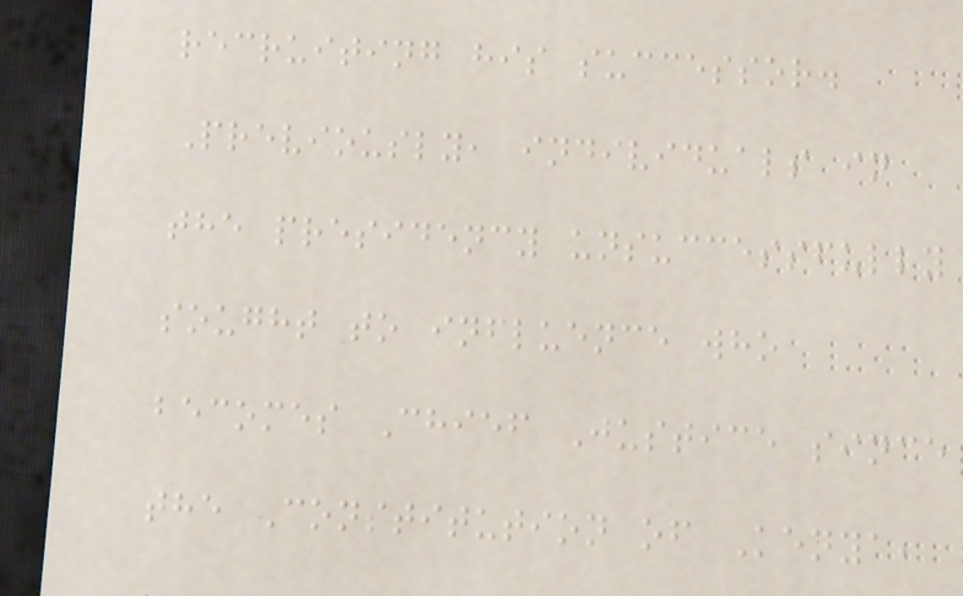recruiting his successor.
Previously, individuals in
the presidency unsuccessfully
sought to influence who
becomes Chief Justice since
the Constitution of Kenya,
